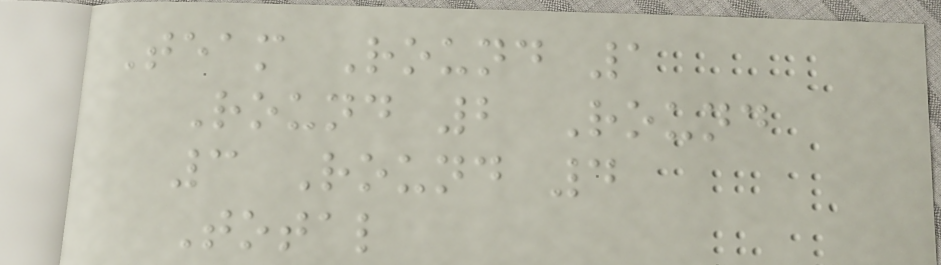Team Round 1
Round 2 Round
3 Round 4
Total
